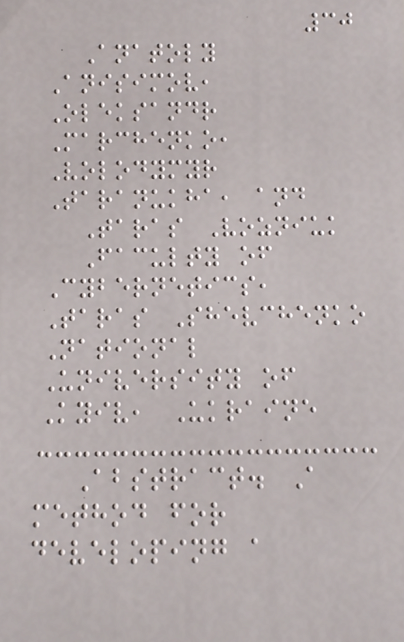30
Anatoly
Anisimov,
Oleksandr
Marchenko,
Volodymyr
Taranukha, and
Taras Vozniuk
Faculty of
Cybernetics,
Taras Shevchenko
National
University of
Kyiv, Ukraine
Abstract. A
method for
developing a
